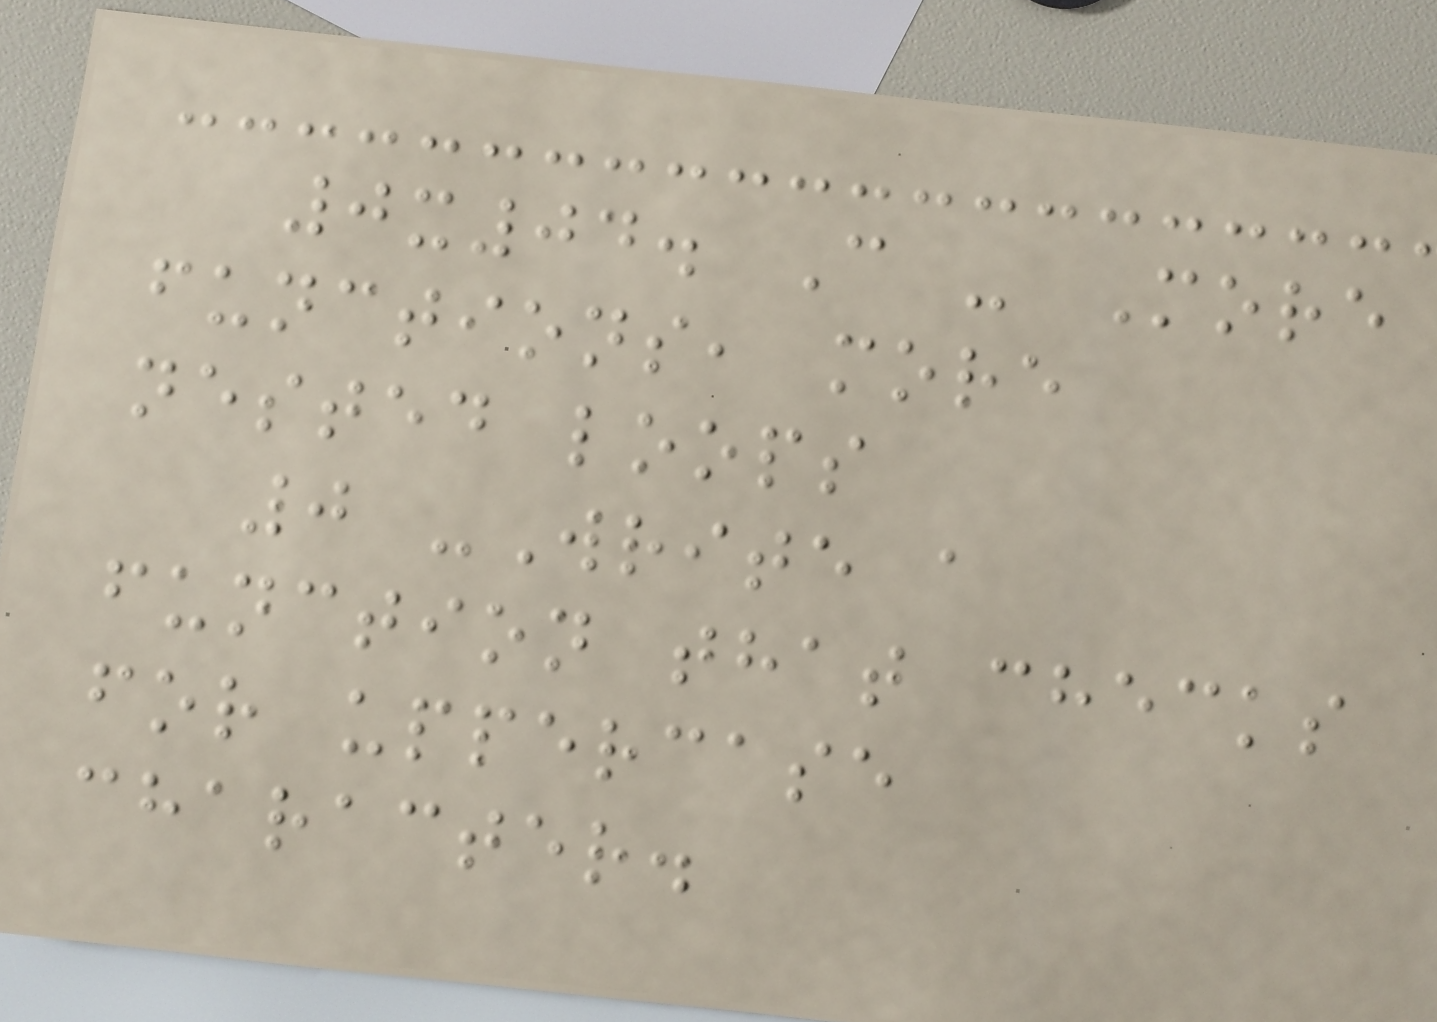0x04. C - More
functions, more
nested loops
0 -Write a
function that checks
for uppercase
character.
